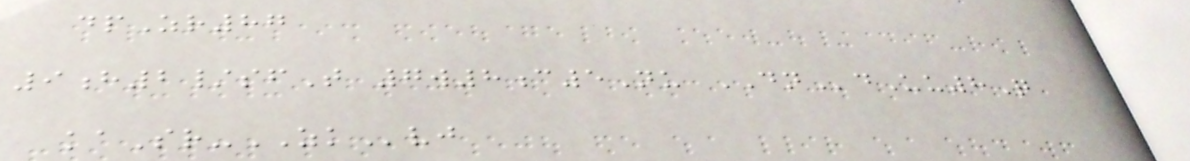dpZr87
9h2/sfT 7w8c5Nu DNdUu8Q
kaSr-ZKvj
